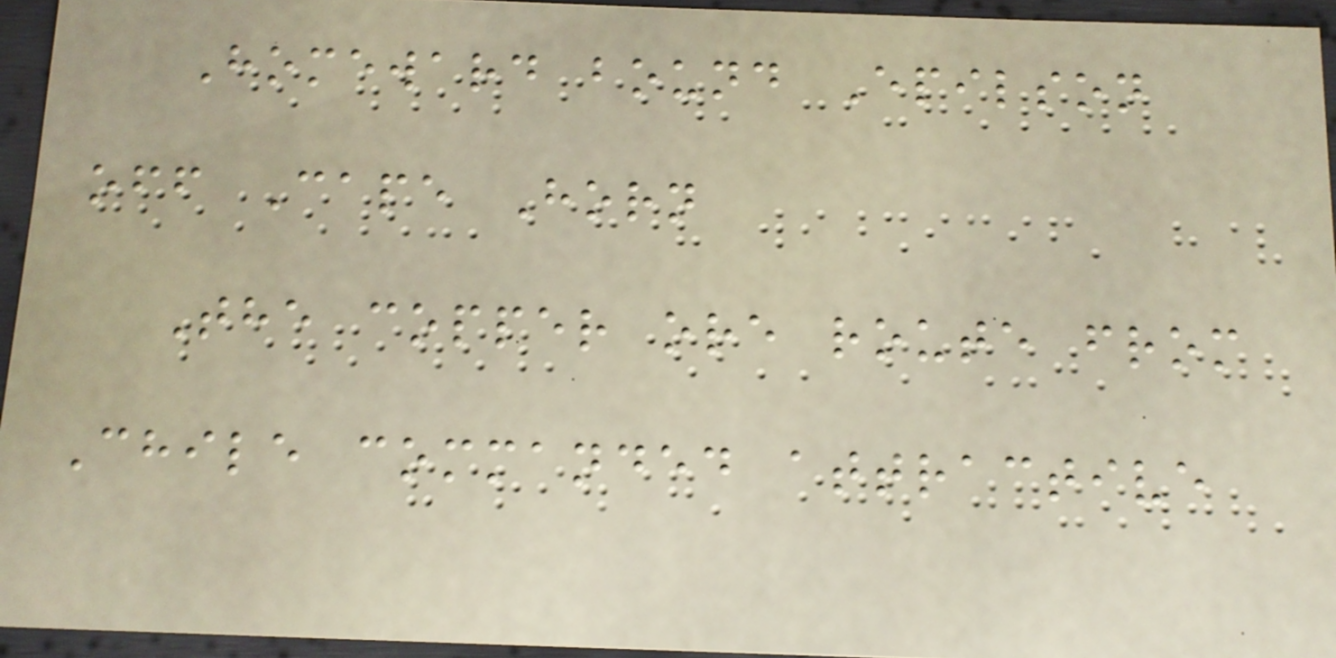Homeward bound Epilson
off Cape Horn
The copper ore route from
Chile commanded attractive
